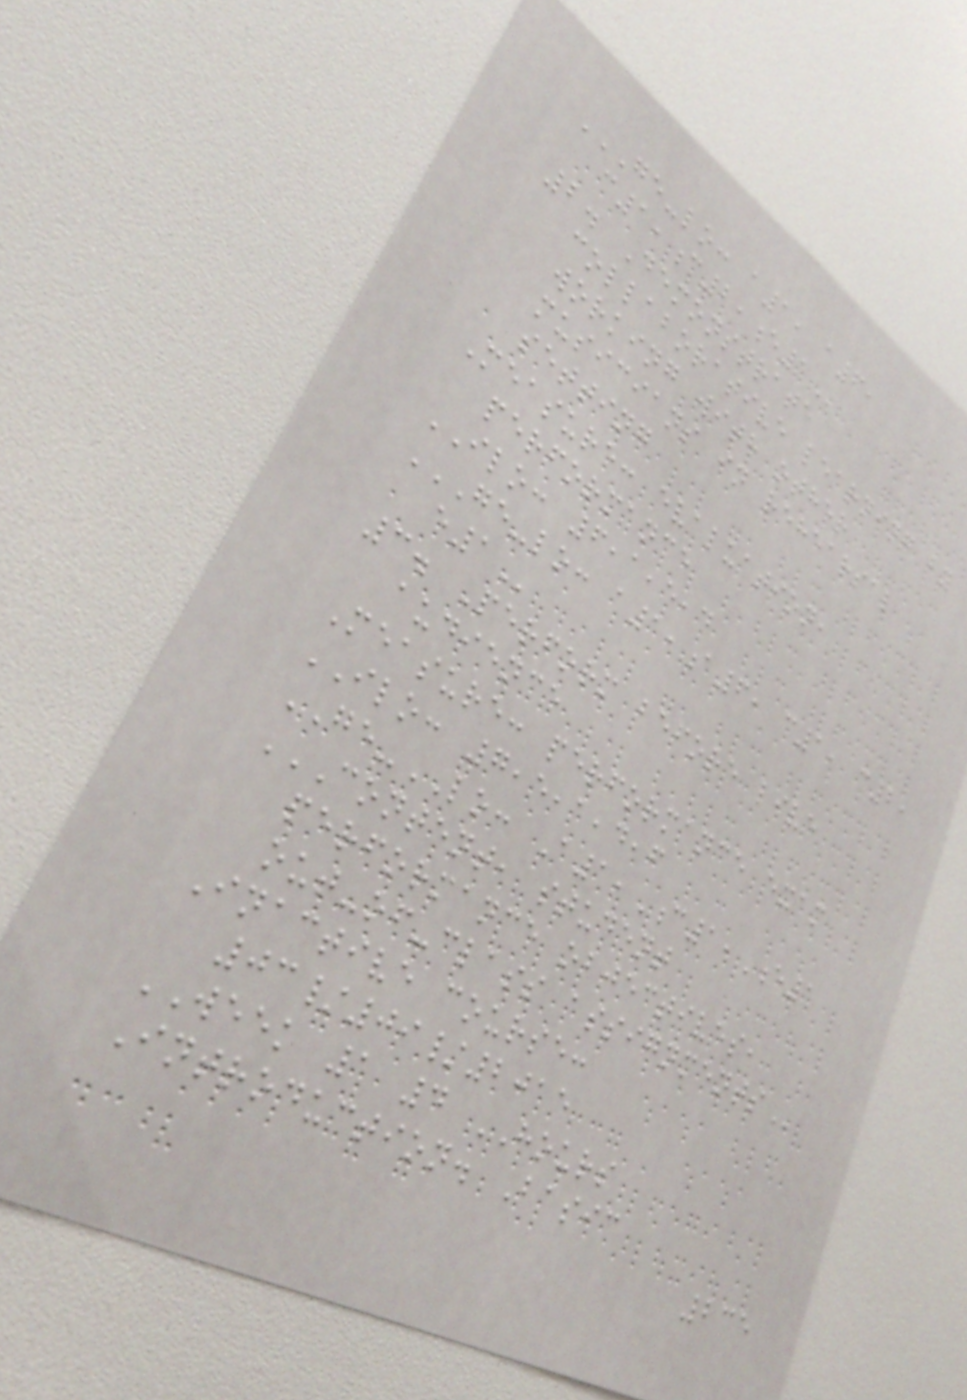GE-LO: A1, A6,
C1,C2,E1
2. Demonstrate
collaborative learning by
working with other
musicians in rehearsal
setting
Measure: evaluation,
performance
ILO: 6,1,5,4
GE-LO: A1,A6, C1, C2,
E1
3. Perform before live
audience
Measure: performance exam
ILO: 7,5,1,4,6
GE-LO: A1,C1,E1
CONTENT, STUDENT
PERFORMANCE OBJECTIVES,
OUT-OF-CLASS ASSIGNMENTS
Inactive course:
03/09/2015
WEEK 1 4 HOURS
Introduction. Basic
235
